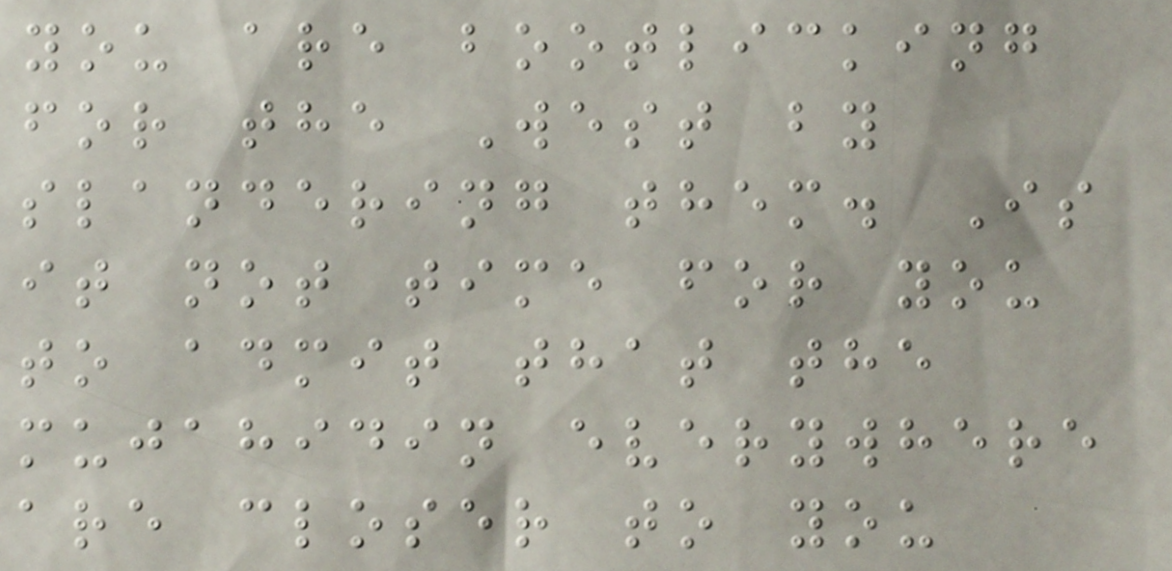you are bootlicking
for the West by
slandering them. Is
it not time for you
to admit that the
mujahidin everywhere
are closer to you
